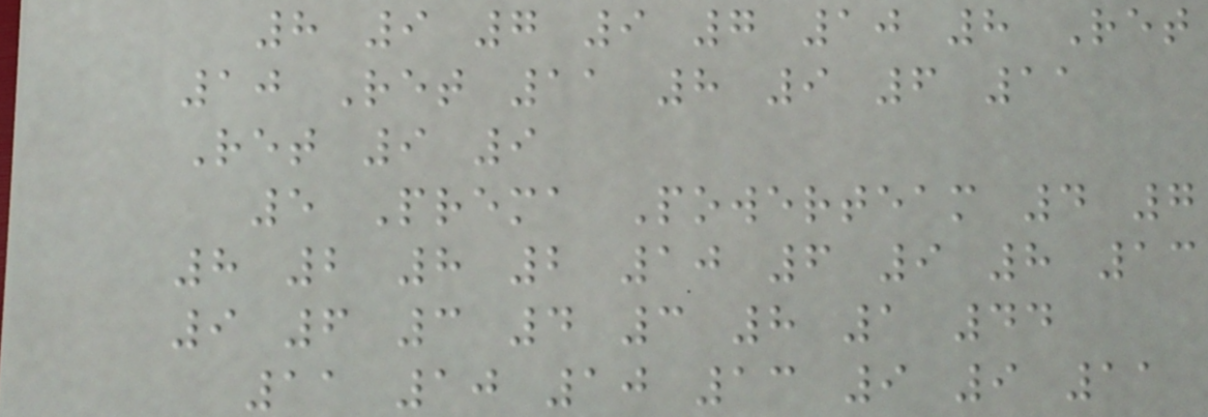8 9 7 9 7 10 8 Ret
10 Ret 11 8 9 6 11
Ret 9 9
5 Prema Powerteam 4 7
8 2 8 2 10 6 9 8 13
9 6 3 4 3 8 1 44
11 10 10 13 9 9 11
